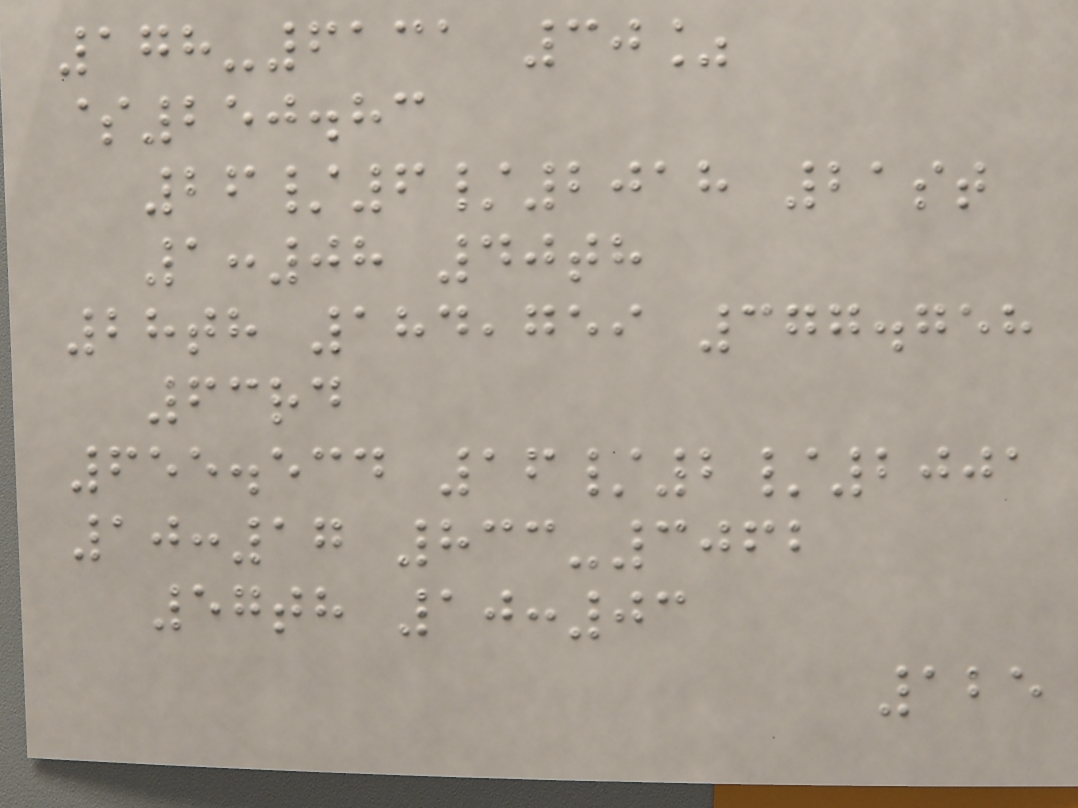178-6131 30%
$250.83
26/6/2018 21st
1:08 40th
28th 184,759 377.758
63rd
655.534 16/2/2001
10:17 833-3062
57th 10:03
125
